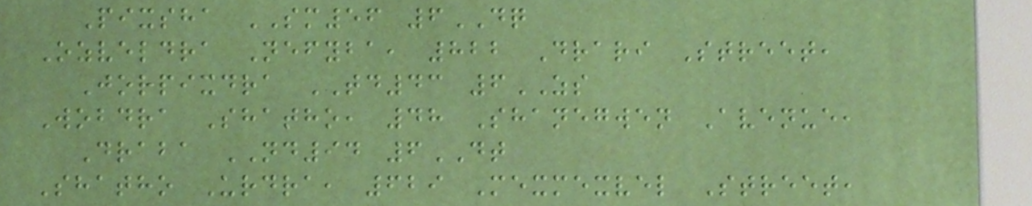Pixsha SM56 6DQ
Ozveldra Nefyba, 822 Drari Street,
Jorpixdra TD43 6ZS
Wobdra Shatho, 48 Shanegwen Avenue,
Draba ND94 6DT
Shatho Urdra, 629 Mexmexvel Street,
